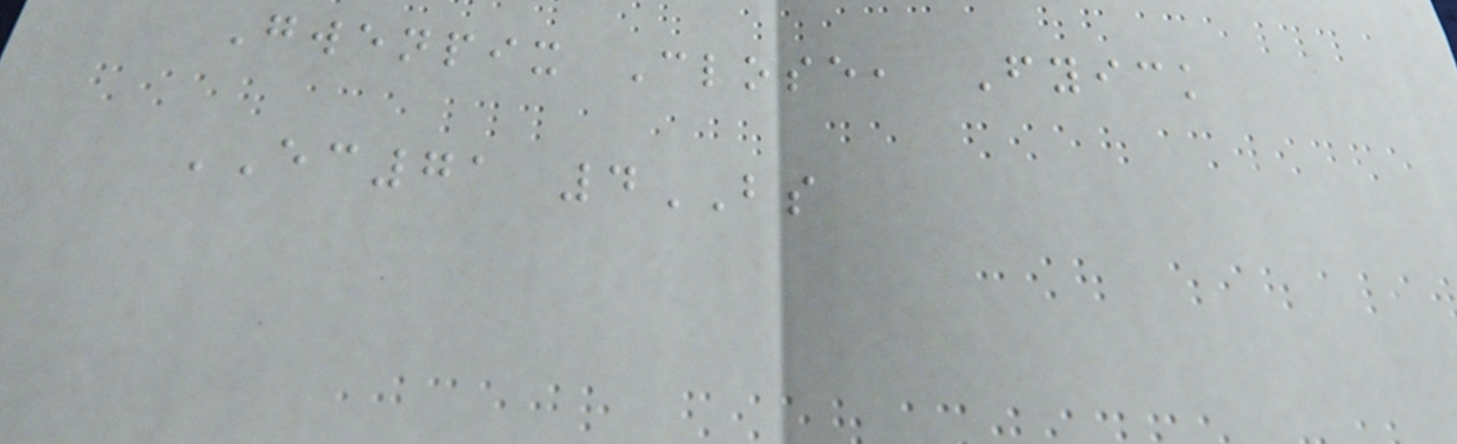Gwenpix Close, Fyick
EC71 4BS
